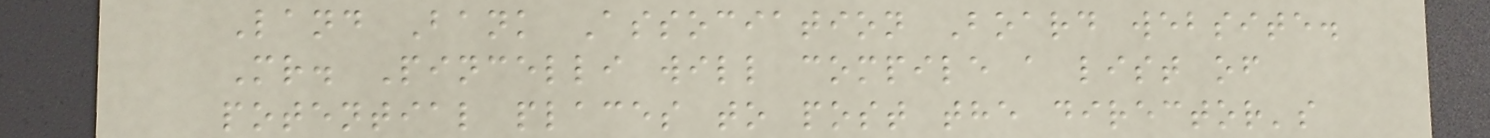Land Bank Association Board website.
Mr. Pincelli will compile a list of
potential places to post the director's
